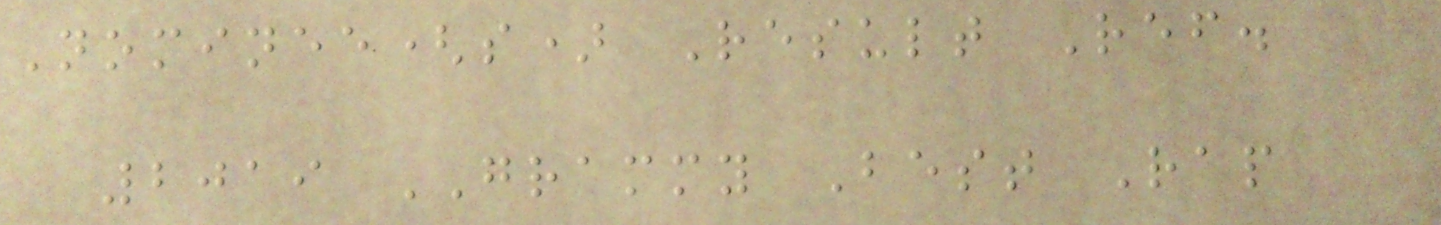Nominee(s) Result Ref.
2019 GRAMMY Best Rap
